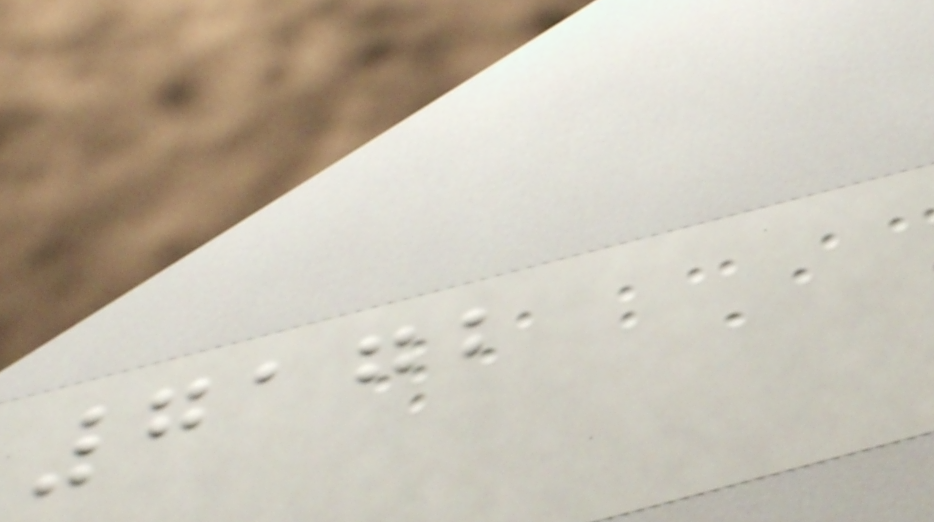7172
